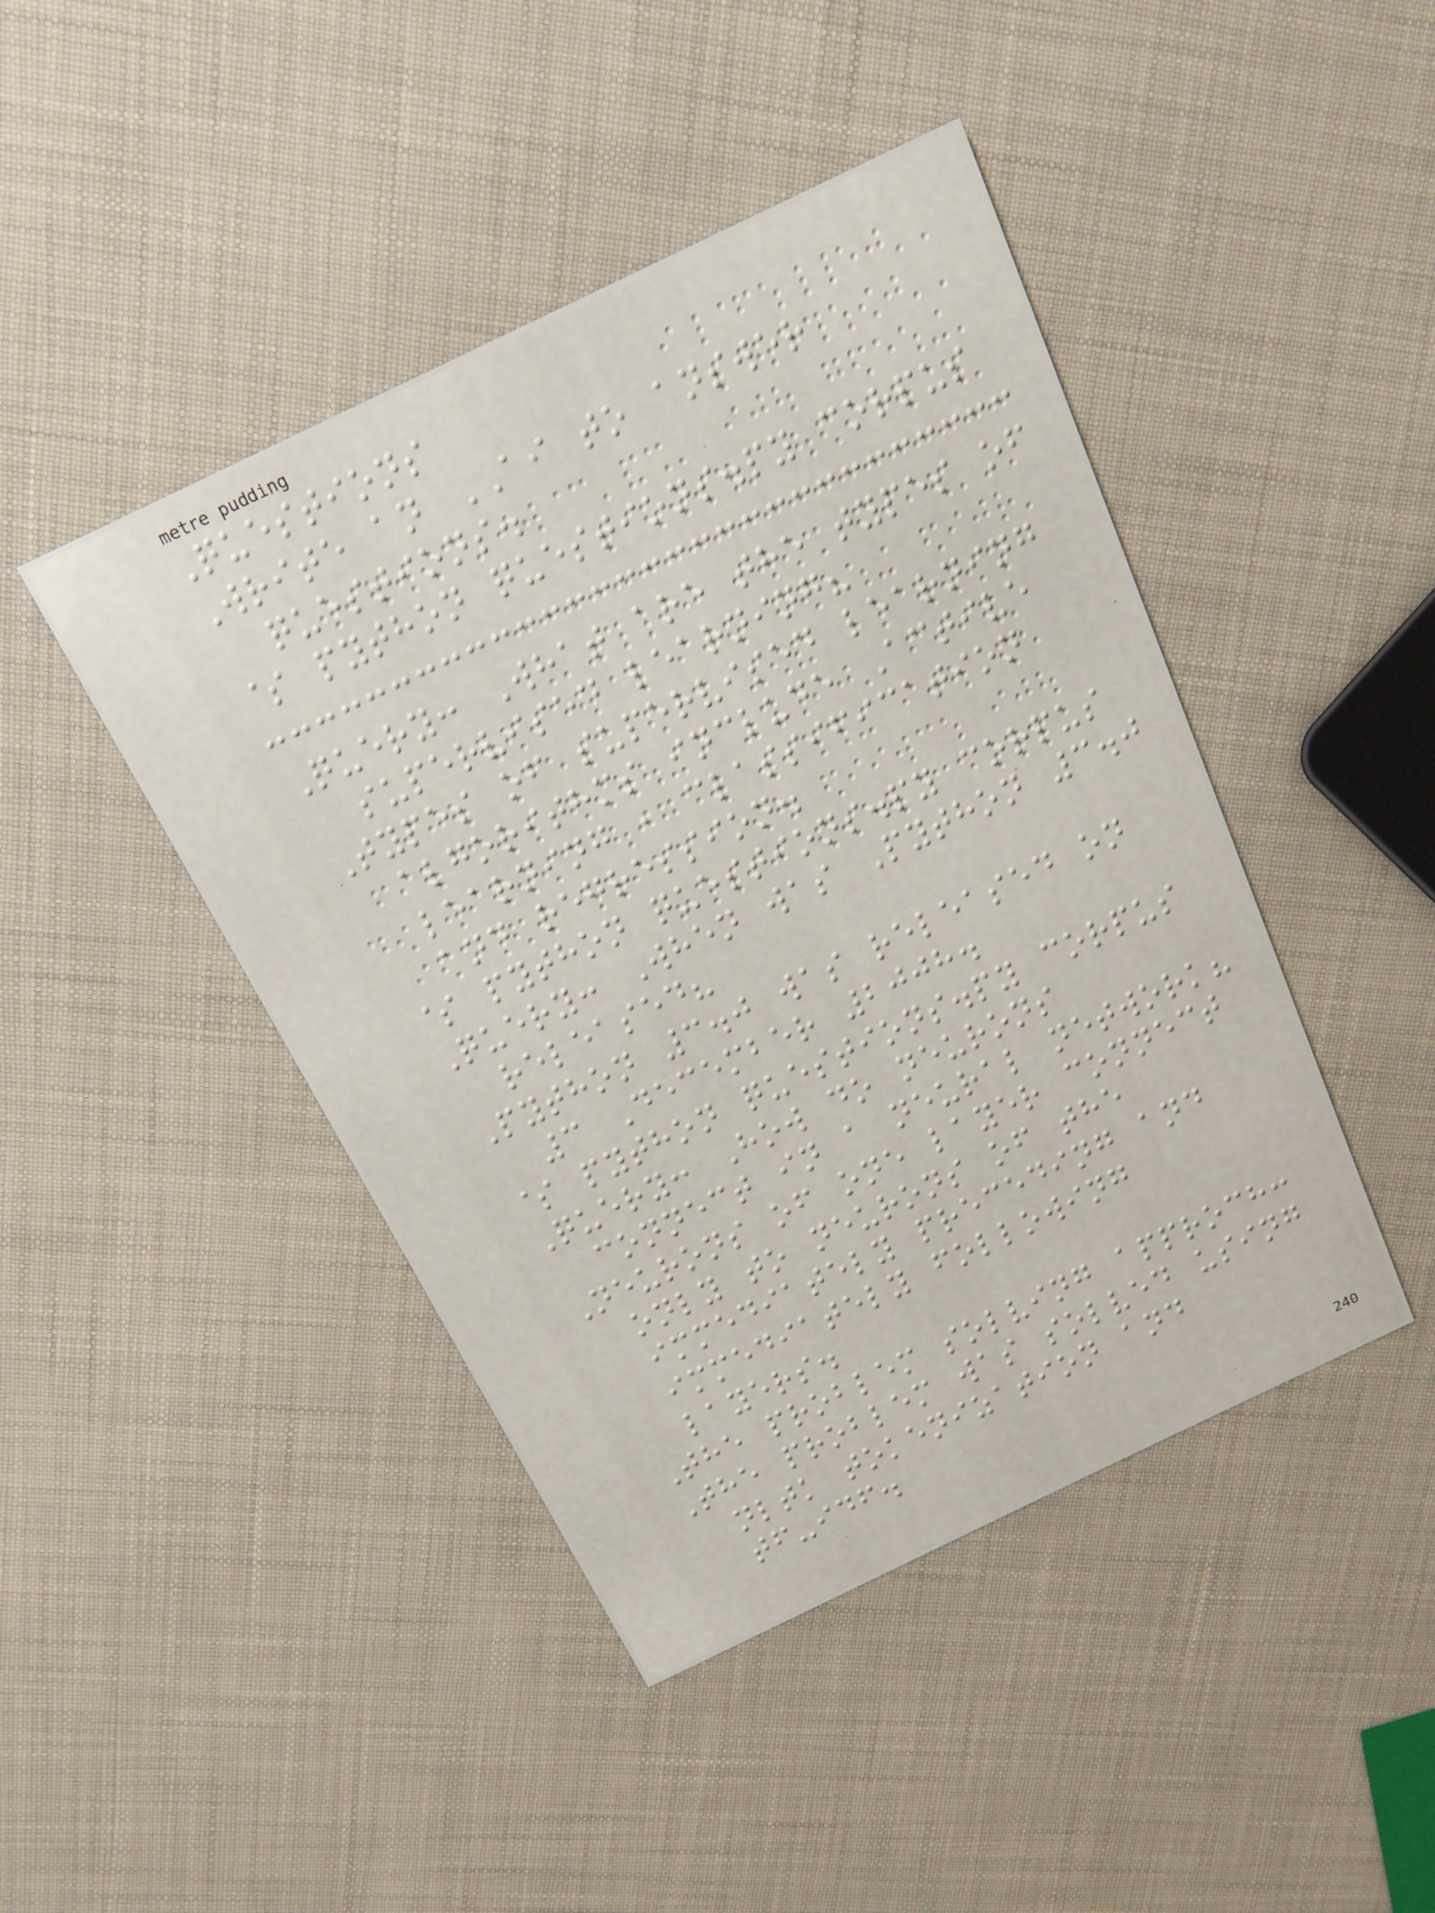Questions
Write an AI to answer
questions.
$ python questions.py corpus
Query: What are the types of
supervised learning?
Types of supervised learning
algorithms include Active
learning , classification
and regression.
$ python questions.py corpus
Query: When was Python 3.0
released?
Python 3.0 was released on
3 December 2008.
$ python questions.py corpus
Query: How do neurons
connect in a neural network?
Neurons of one layer connect
only to neurons of the
immediately preceding and
immediately following
layers.
The problem solving approch:
The problem was solved using
nltk tokenization and
tf-idf.
